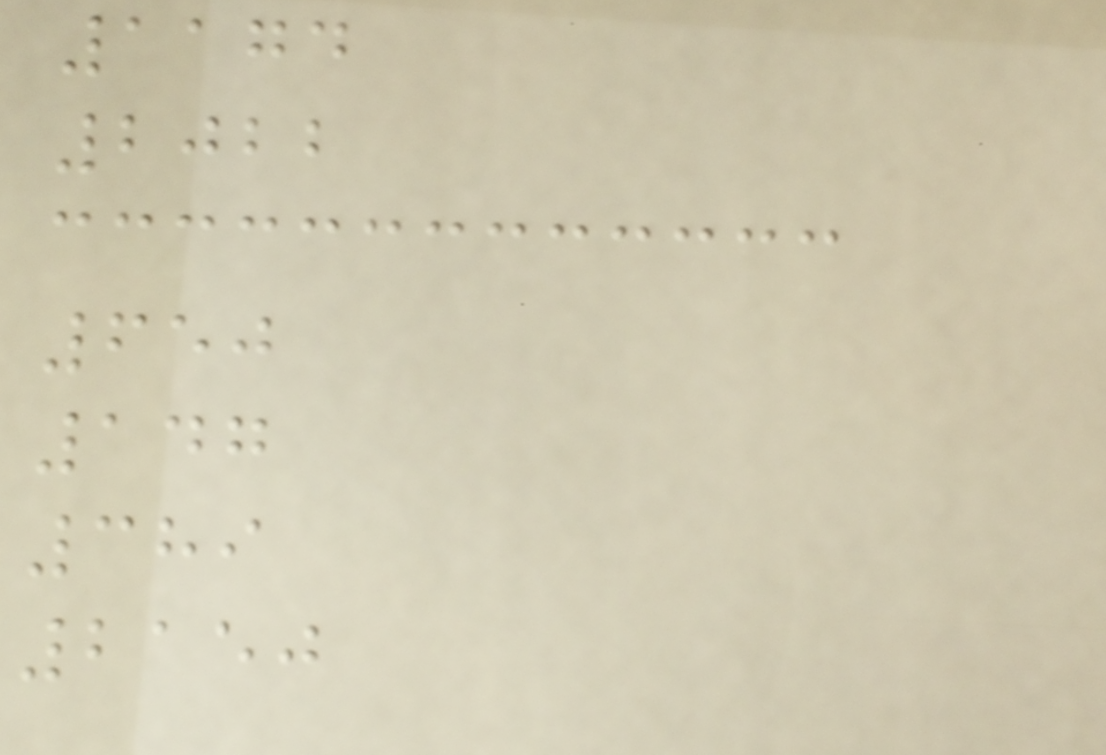1174
2022
650
147
389
2150
